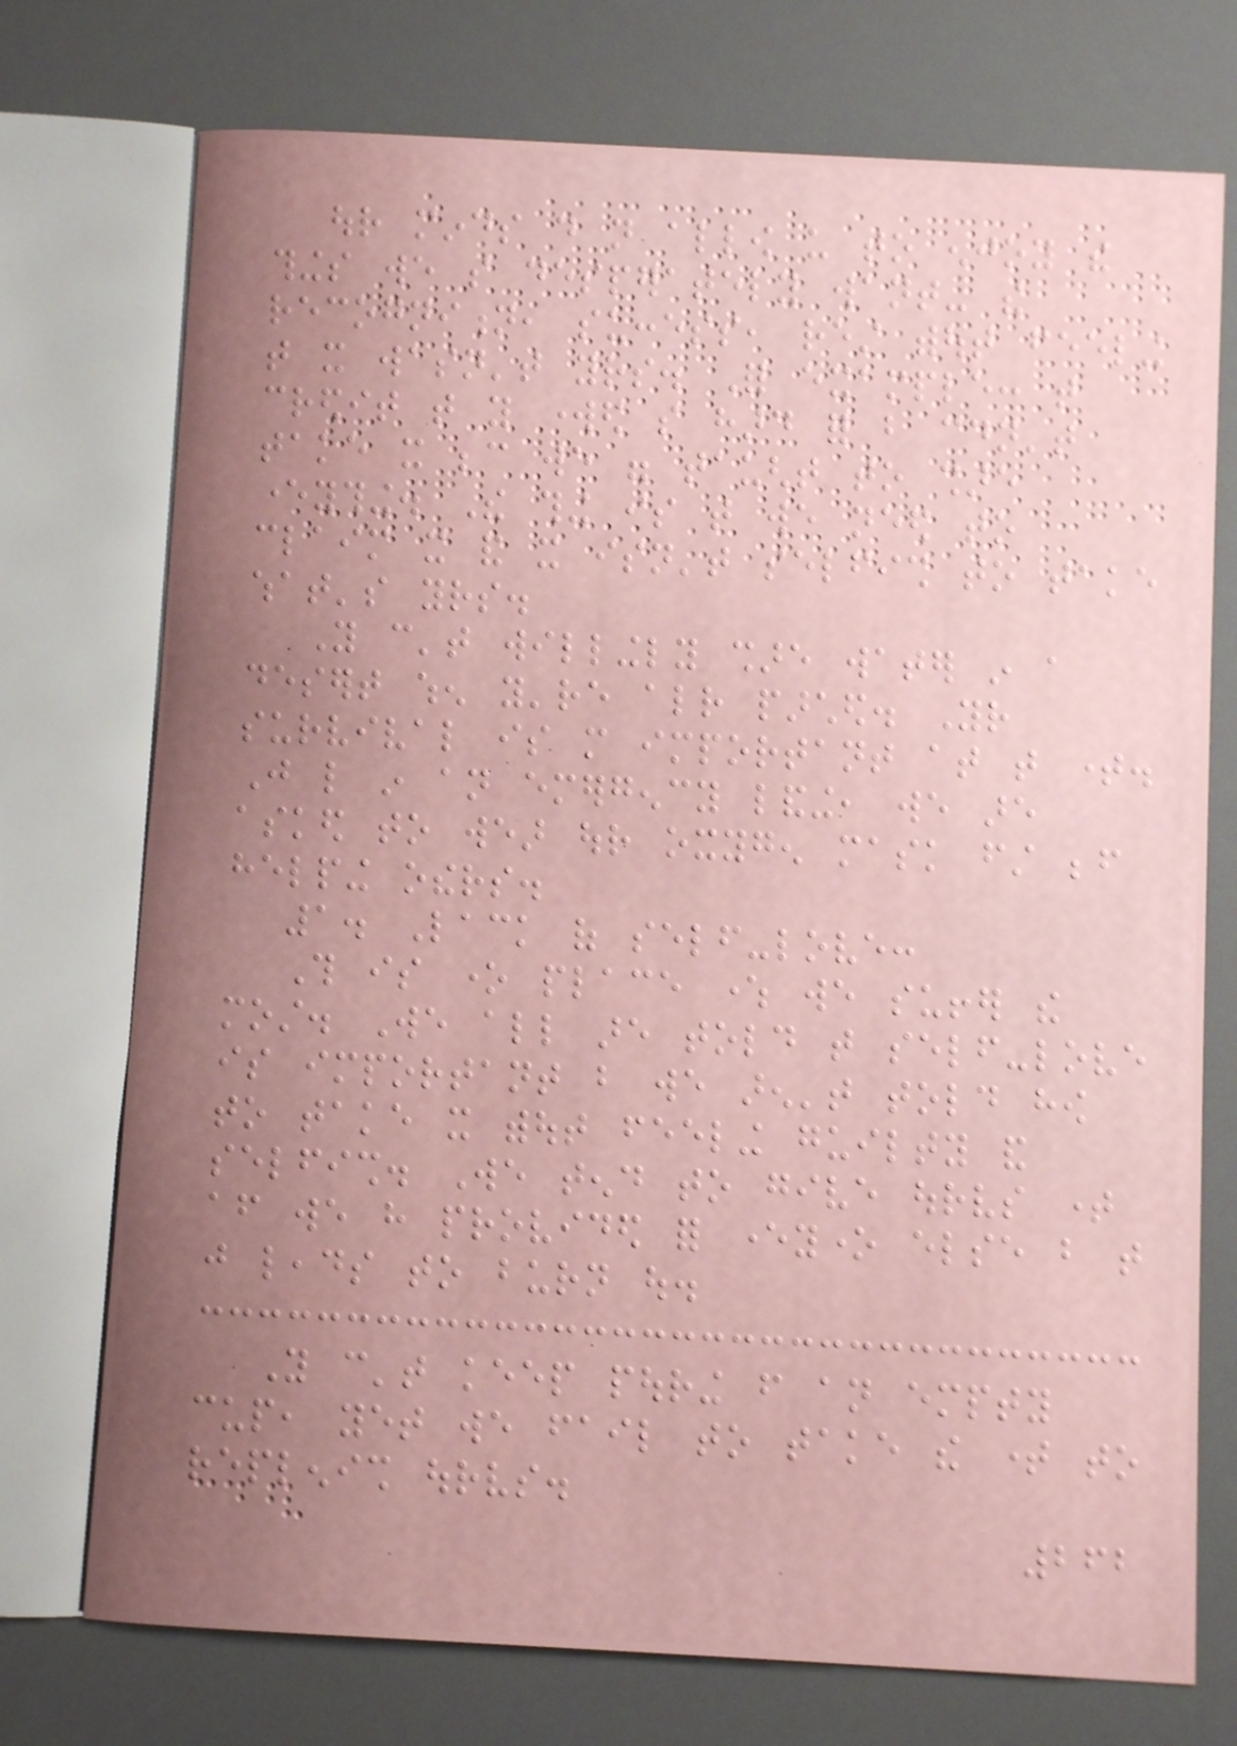our minds do not allow us to enjoy the
things we so desperately want- the
recognition, success, rest without feeling
that it wasn't yours. For example: that
credit that you worked so hard for but couldn't
take it because we were taught to share
everything. The thing is that we need to
claim it and it isn't selfish to take
what's yours.
You can't willingly share water in a
desert when you're already parched. Your
survival is more important at that time.
Just like in an emergency landing, we are
asked to wear our oxygen mask first before
helping others.
1. Lack of self-love:
This is one place where we suffer the
most. We all are told that self-love
is important but we aren't told how
to take it without feeling guilty and
selfish. We tend to give ourselves time
after we have provided for everyone else but that
just leads to burn out.
You can't keep pouring from an empty
cup, yet we fail to take the time to
replenish ourselves.
262
